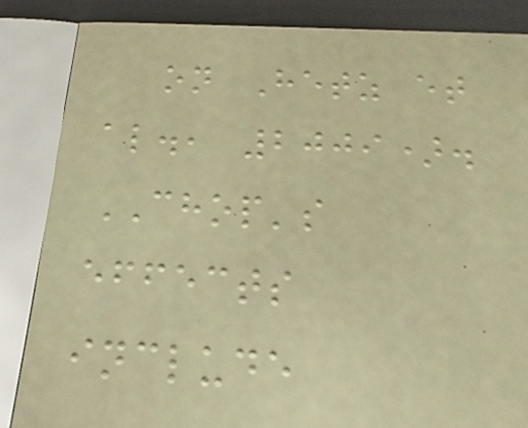on Hetz et
al., 2009).
CHOP's
effects
include
